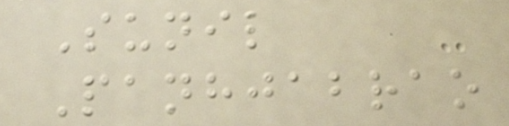Sunil
Panhjabrao
